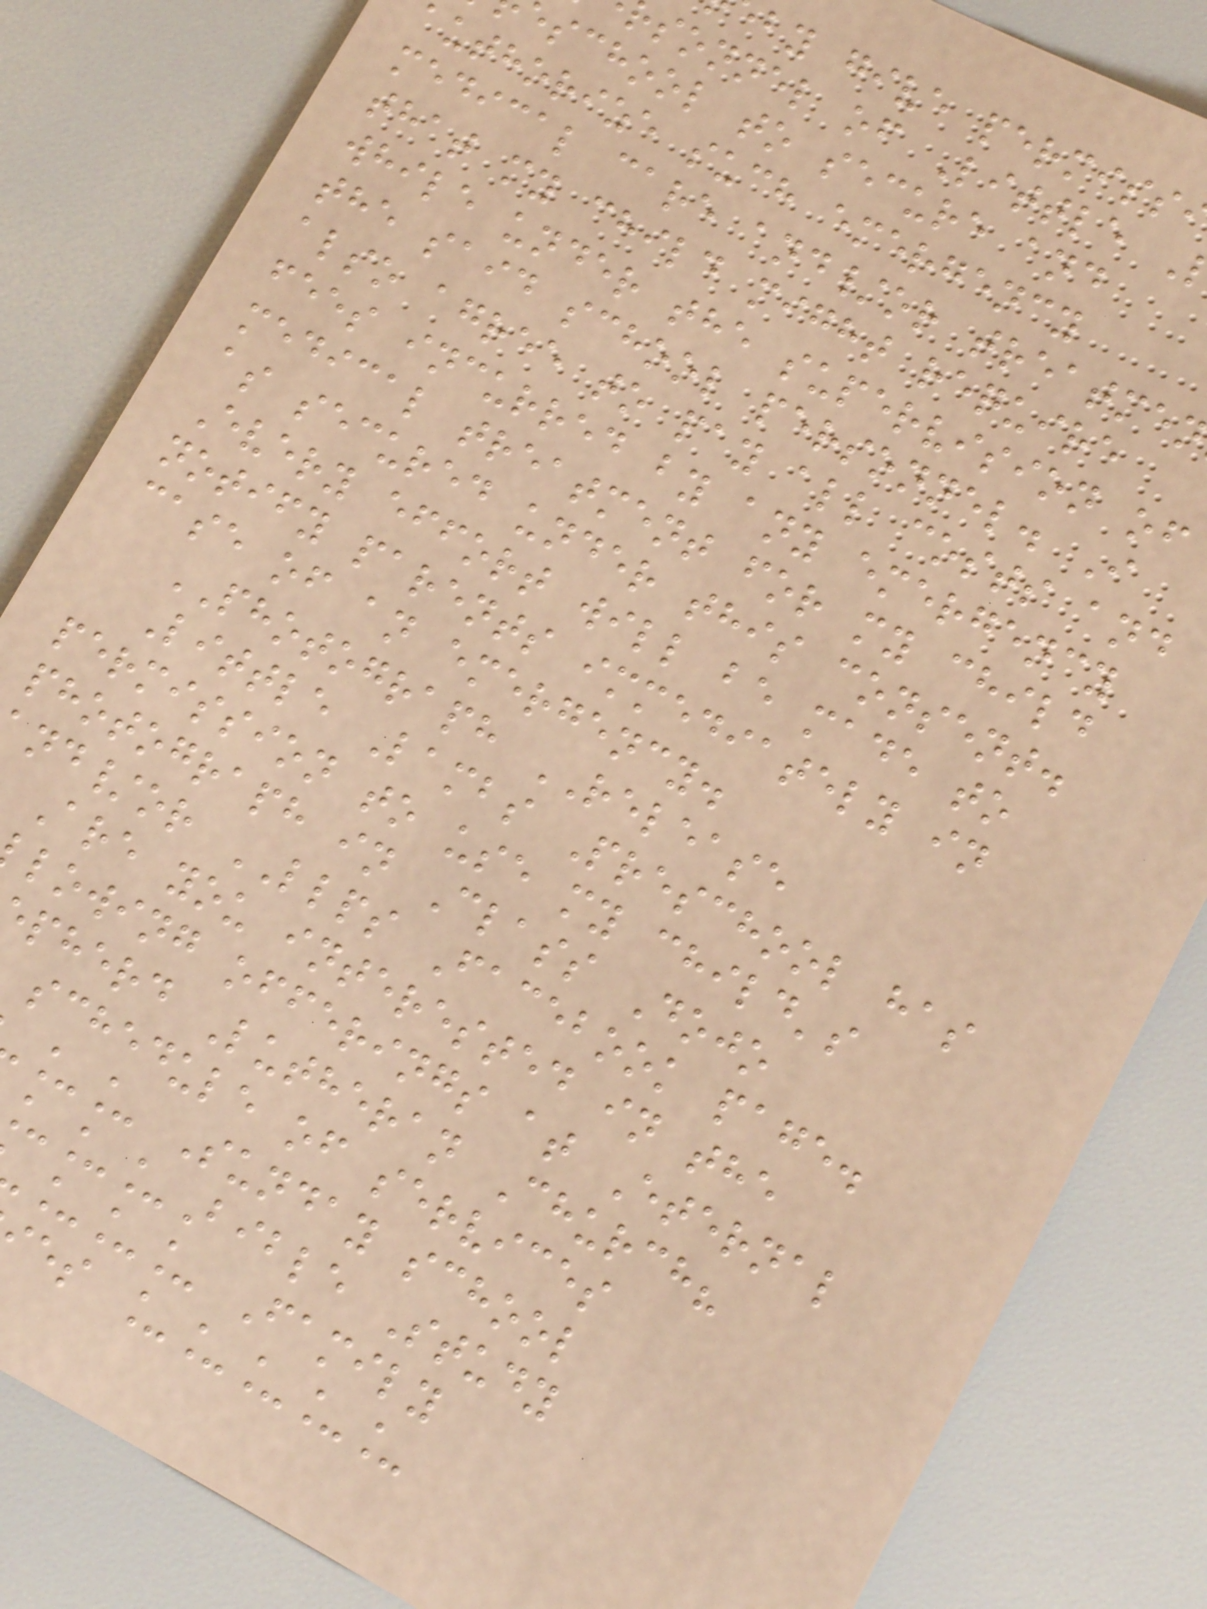by give permiss
sonnel of Little
eschool to secure and
authorize such emergency
medical care and/or treatme
that my child might require
while under the supervision of
the said school personnel. I
also agree to pay all costs and
fees incurred by any emergency
medical treatment for my child
as secured under this consent.
Every effort will be made to
notify parents immediately in
case of an emergency.
PHOTOGRAPH RELEASE
Little Lambs Preschool has
permission to use my child's
photograph in Class Dojo
nd/or LLPS Facebook page.
Are you interested in the
lowing offerings at Eternal
pherd Lutheran Church?
schedule of services
__ Sunday school
__Bible Study
___ Family
es _____
